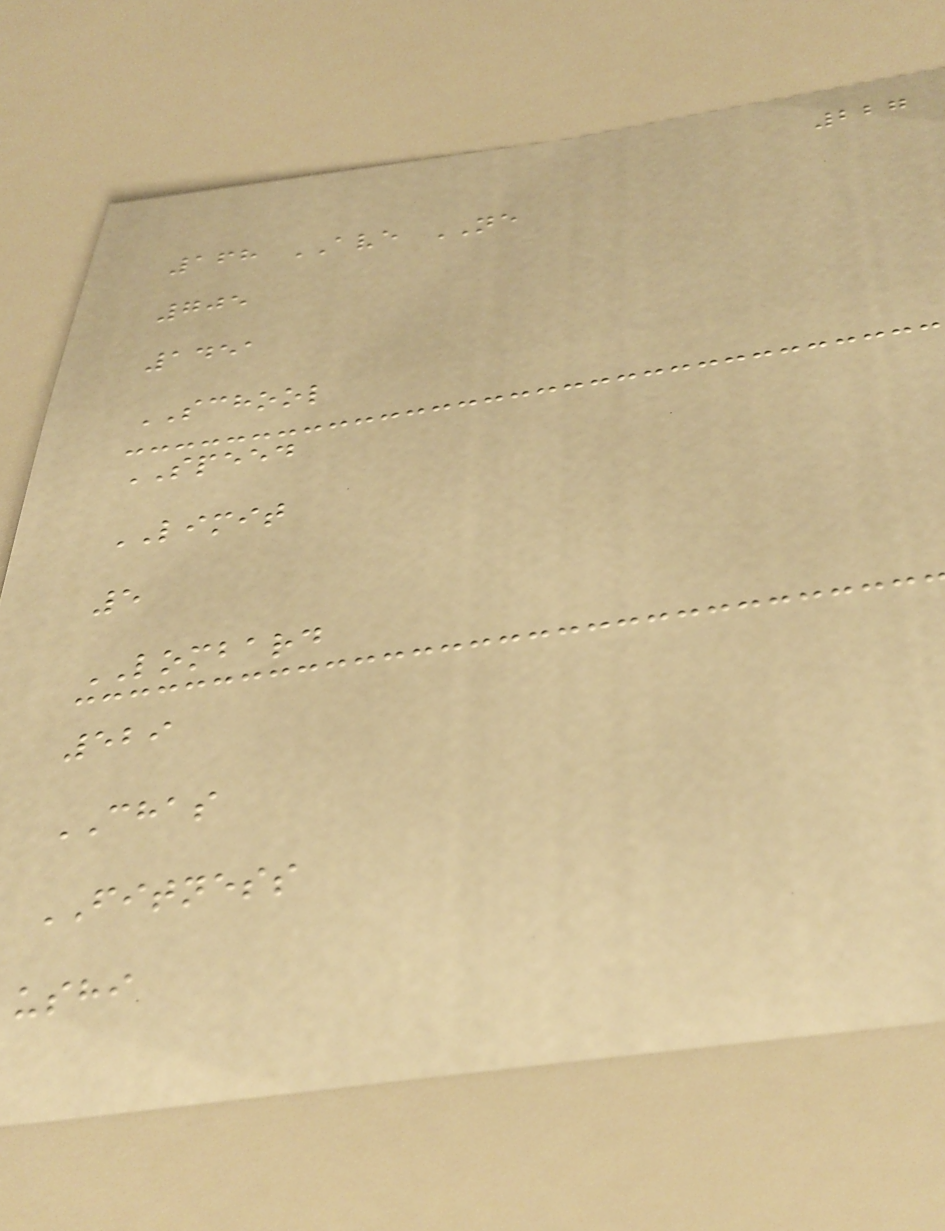227
168 AVE NE
705
1451
SCHOOL
SPEED
LIMIT
5
LOMBARD
529
CHAS
FITNESS
ushi
